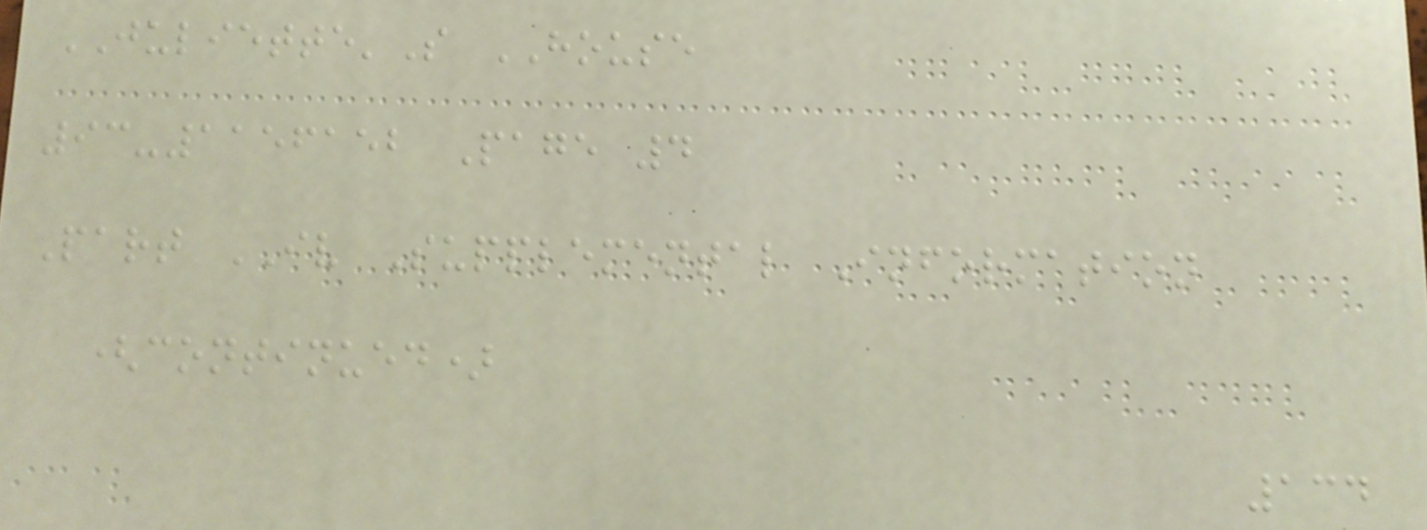JULIETTE'S HOUSE
93-1156152 Page 4
Part IV Supplemental Information
(continued)
134
